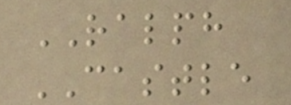RALPH
CASTLE
